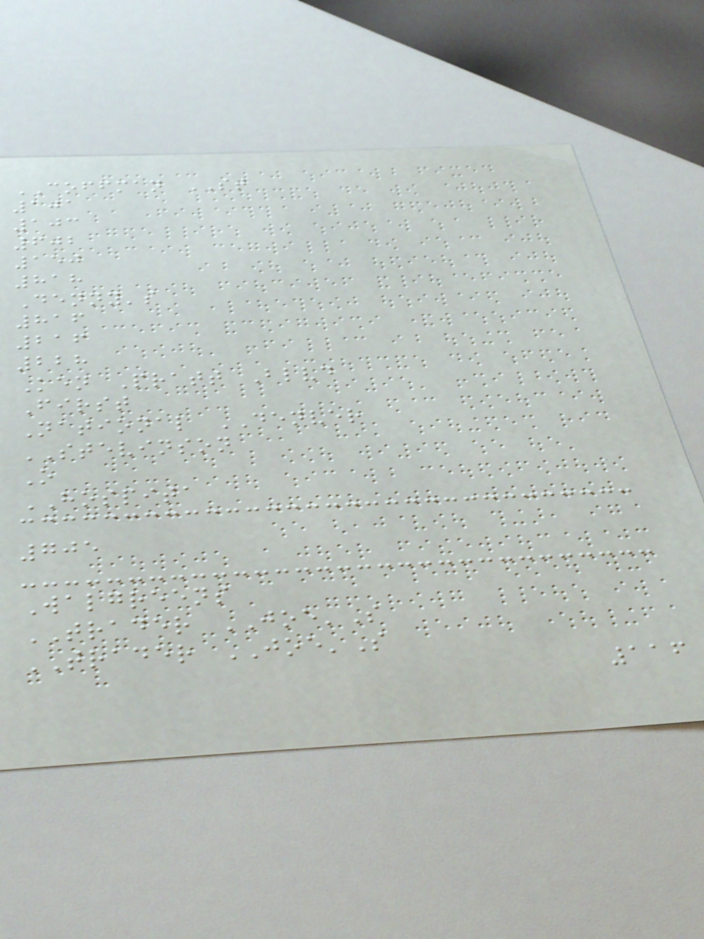COFFMAN ST
101
103
602
150
818
Denny's
816
216
228
Ken Pratt Blvd
First
National DENVER
STEVINSON
O
HOSPITA
705
Walgreens
TRADER JOE'S
TRADER JOE'S
116
